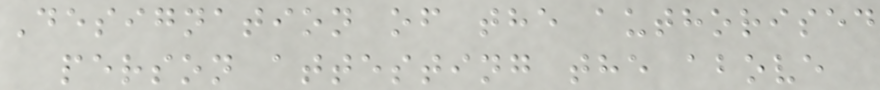Designation of the authorised
person attesting the above
